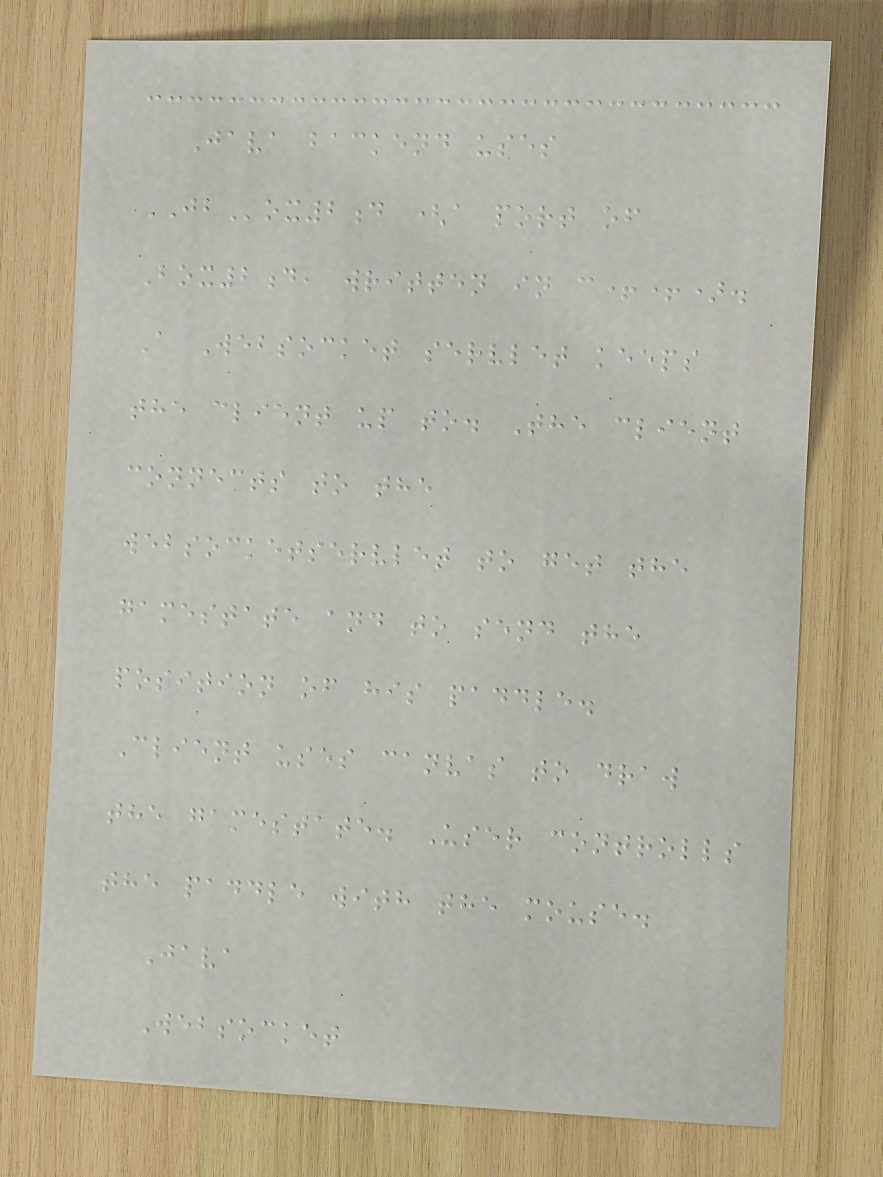Java backend uses
JBox2d (a port of
Box2d, written in c++).
A Websocket servlet keeps
the client up to. The client
connects to the
websocketservlet to get the
gamestate and to send the
position of his paddle.
Client uses canvas to draw
the gamestate. User controlls
the paddle with the mouse.
Java
Websocket
